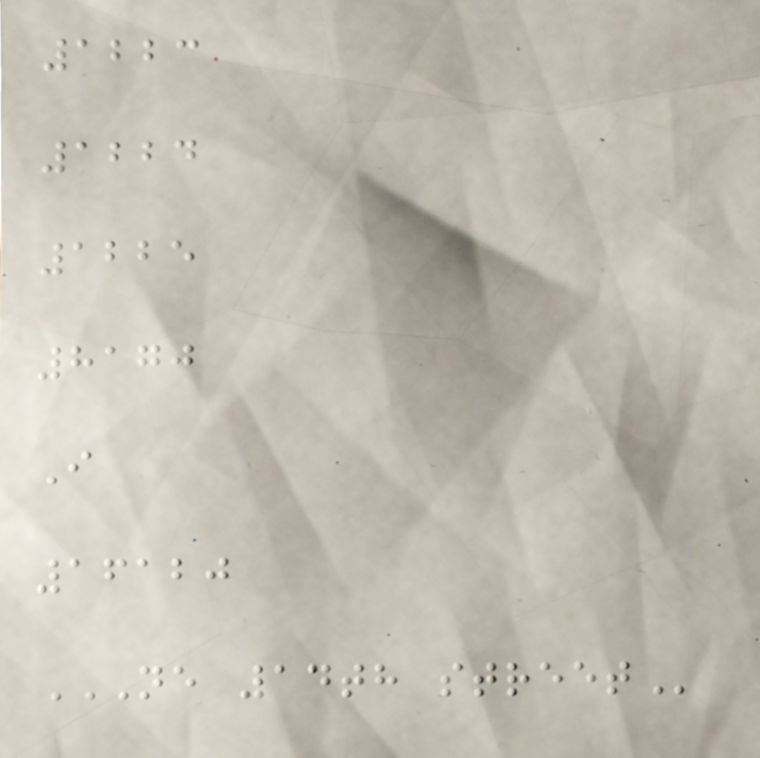1223
1224
1225
8170
I
16120
NE 14TH STREET
